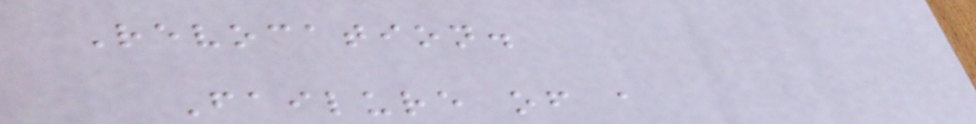Revocation.
Failure of a
